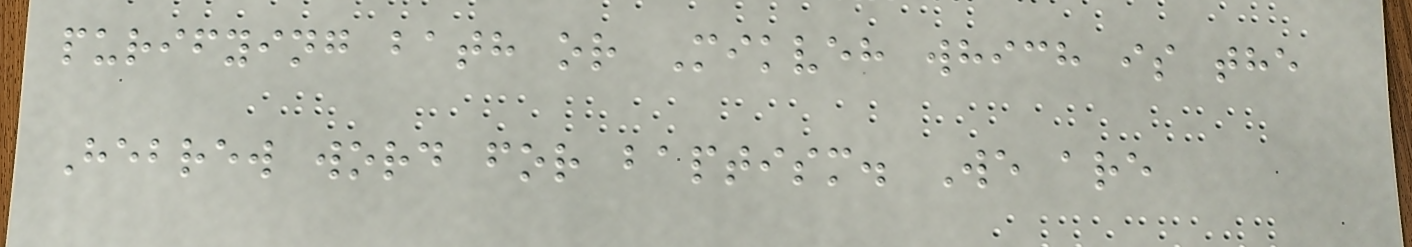purifying bath or Mikveh which is the
Hebrew word for baptism. We are
